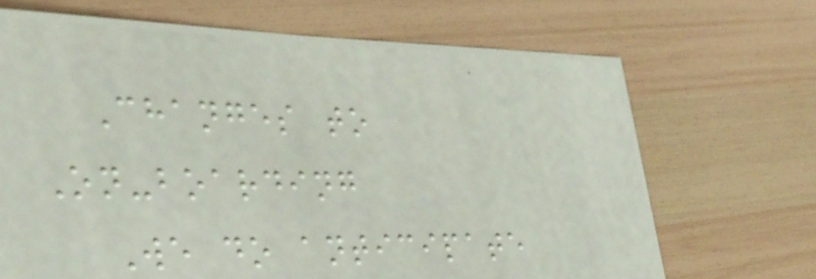Changes to
On-boarding
We do anticipate
